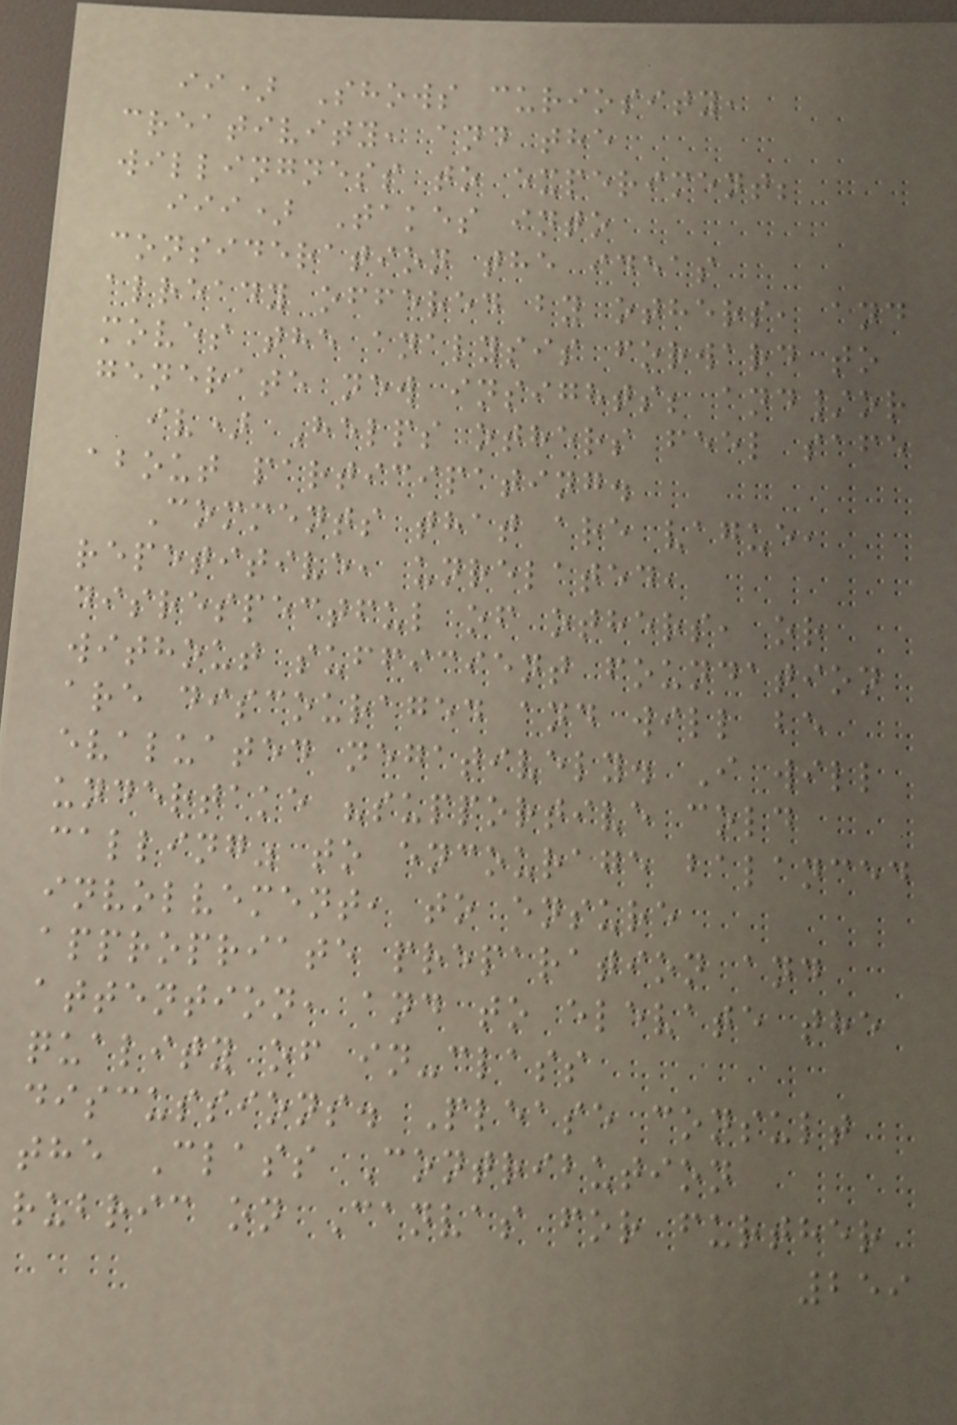ii) Shows curiosity,
creativity, and the
willingness to experiment;
iii) Takes into
consideration the ideas
already offered by others, and
moves the analysis forward to
generate new insights; and/or
iv) Helps others feel safe
about participating.
Comments that are vague,
repetitive, unrelated,
disrespectful of others, or
without sufficient foundation
are discouraged and will be
evaluated negatively. I will
undertake "supportive cold
calling" to encourage balanced
involvement, to ensure
appropriate preparation and
attention, and to elevate the
quality of in-class
discussions. Please consult
the Class Contribution
rubric on Canvas for further
259
